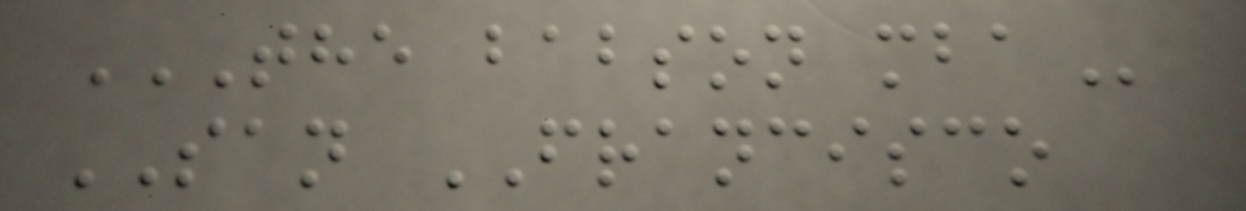THE BABSON MBA
SAN FRANCISCO
